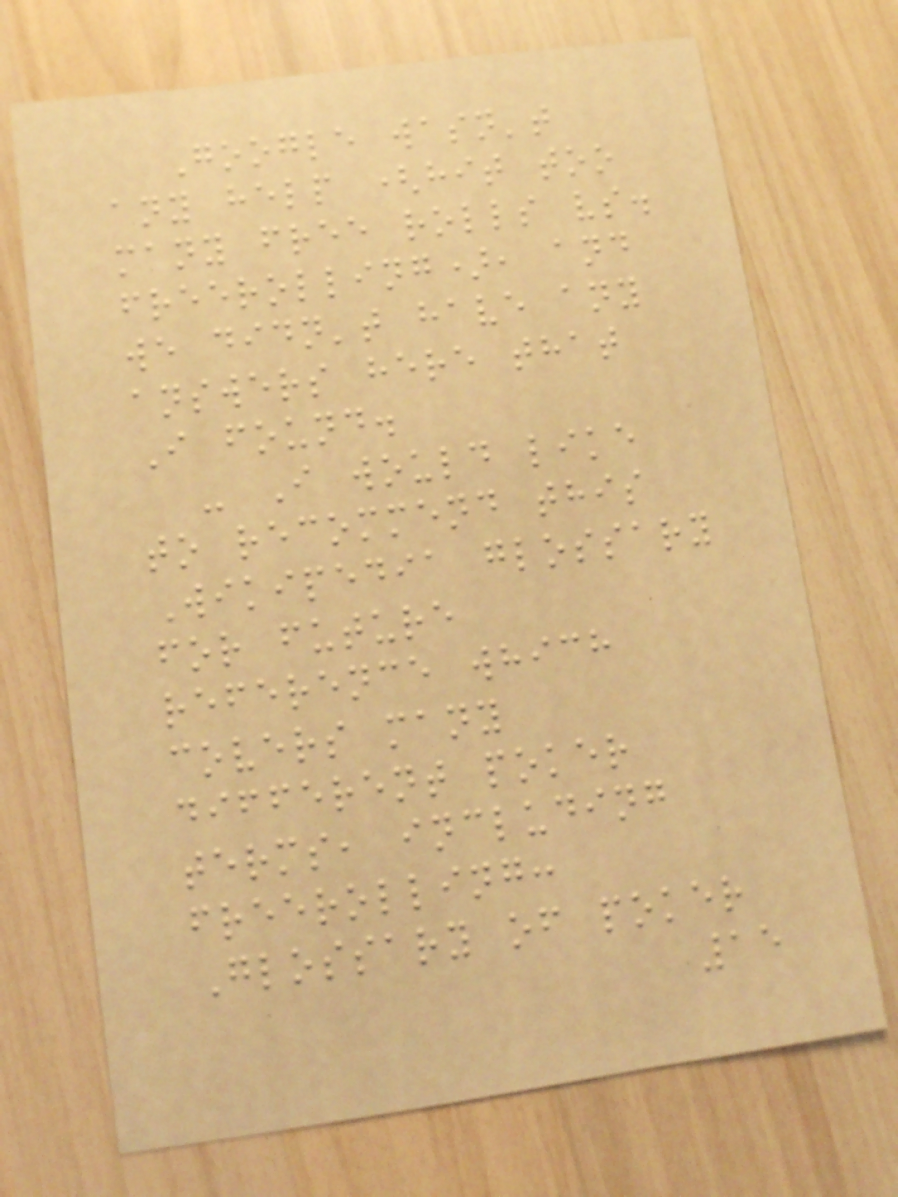Google wasn't
any help (hit too
many free rolls vs.
freerolling), and
we didn't have any
answers here that
I found.
- I would like
to recommend this
Wikipedia glossary
for future
reference which
covers many
different poker
terms, including
freerolling:
Glossary of poker
15
